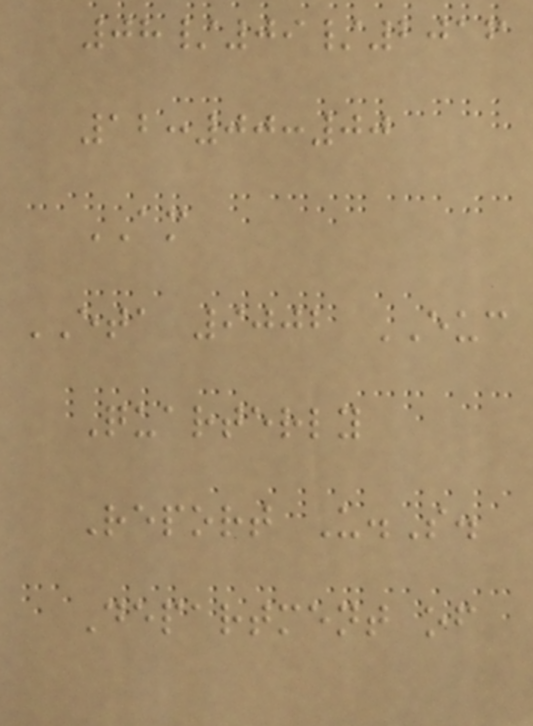08/09/2016
12:00:00
AM
ETA 9002 EUC
Quarterly
Report U.S.
Department of
